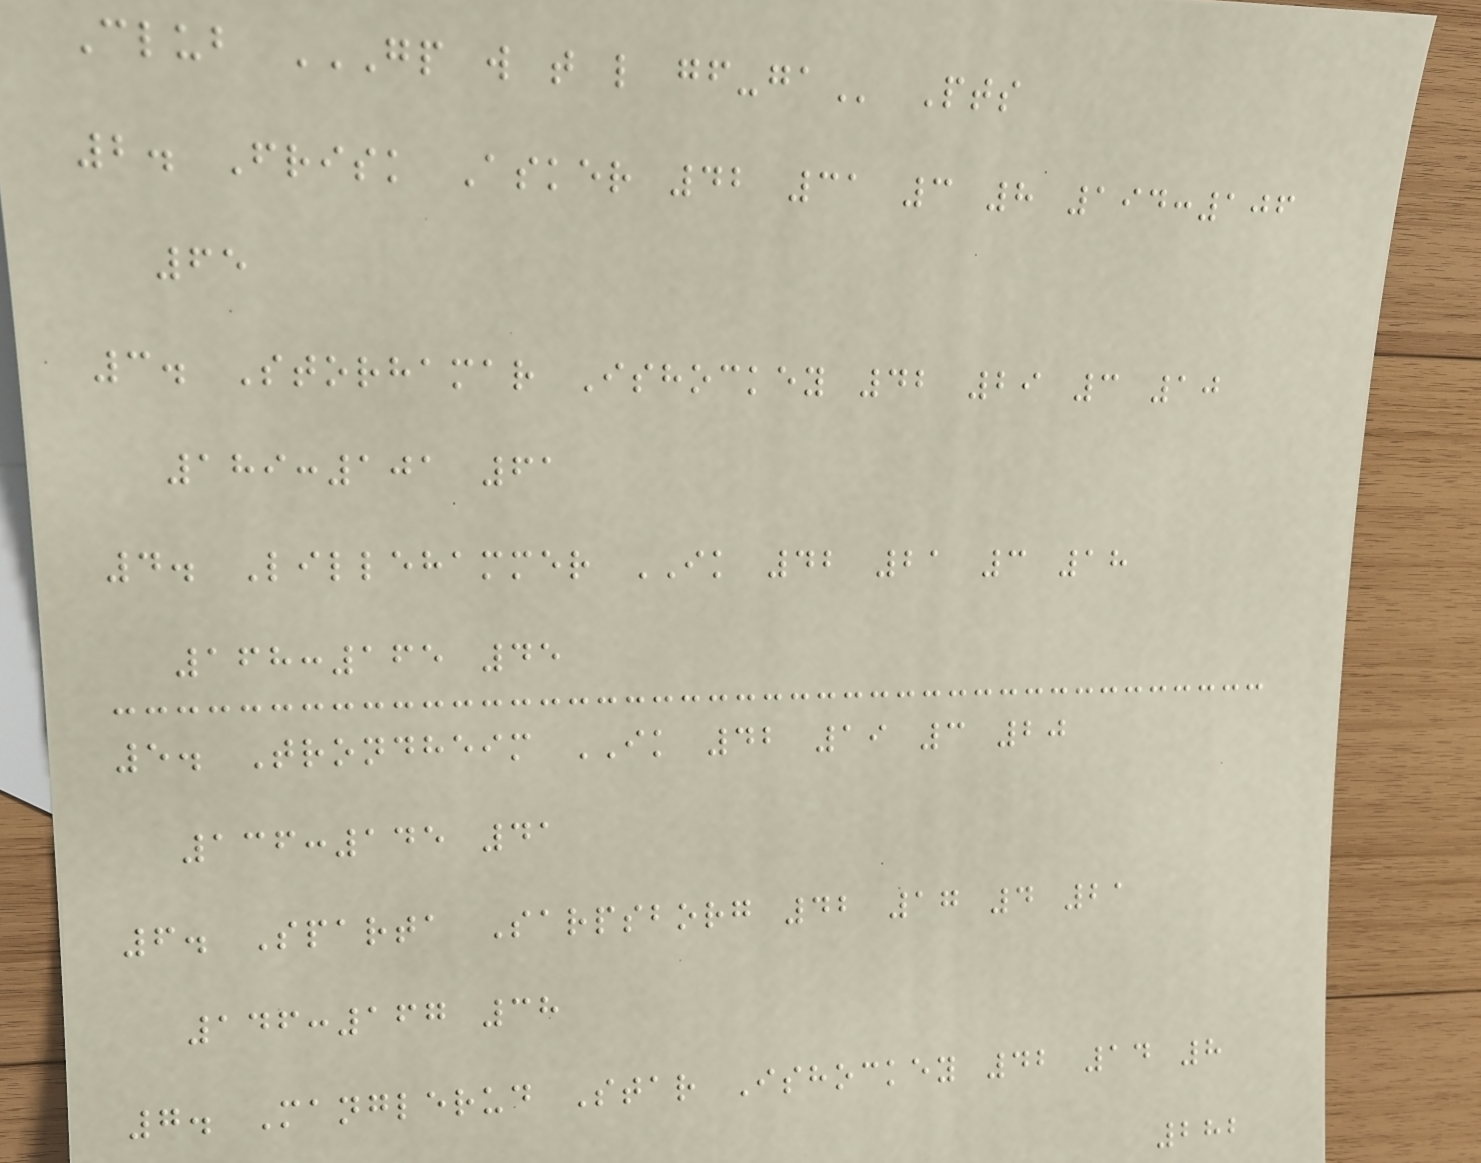Club GP W T L GF-GA Pts
2. Frisk Asker 42 31 3 8 194:106
65
3. Storhamar Ishockey 42 29 3 10
189:101 61
4. Lillehammer IK 42 21 3 18
168:165 45
5. Trondheim IK 42 19 3 20
136:145 41
6. Sparta Sarpsborg 42 17 4 21
146:167 38
7. Manglerud Star Ishockey 42 14 8
282
